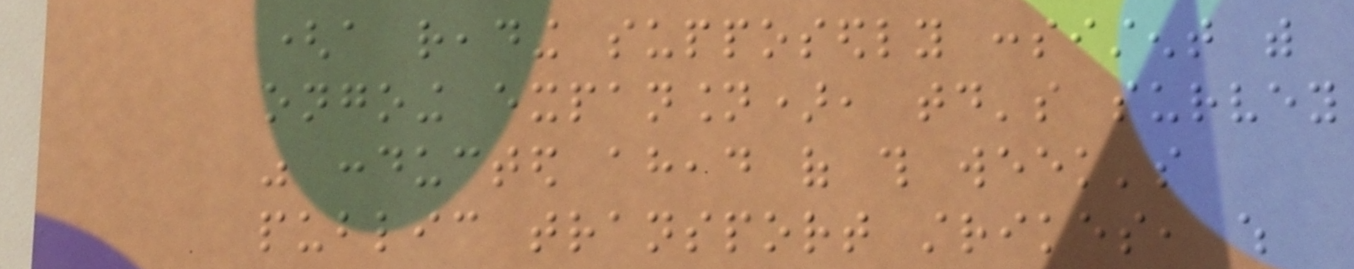(a reading supposedly consistent with
ongoing expansion), today's survey
was conducted ahead of this week's
public transport strikes, which
